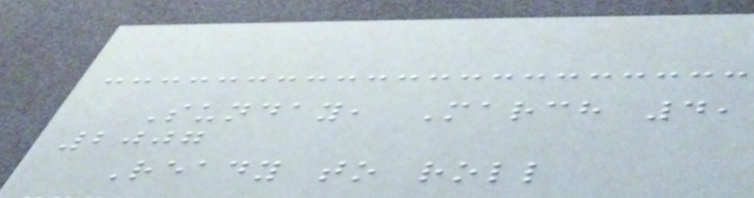Sunday, March 4,
2007
Ready to roll
